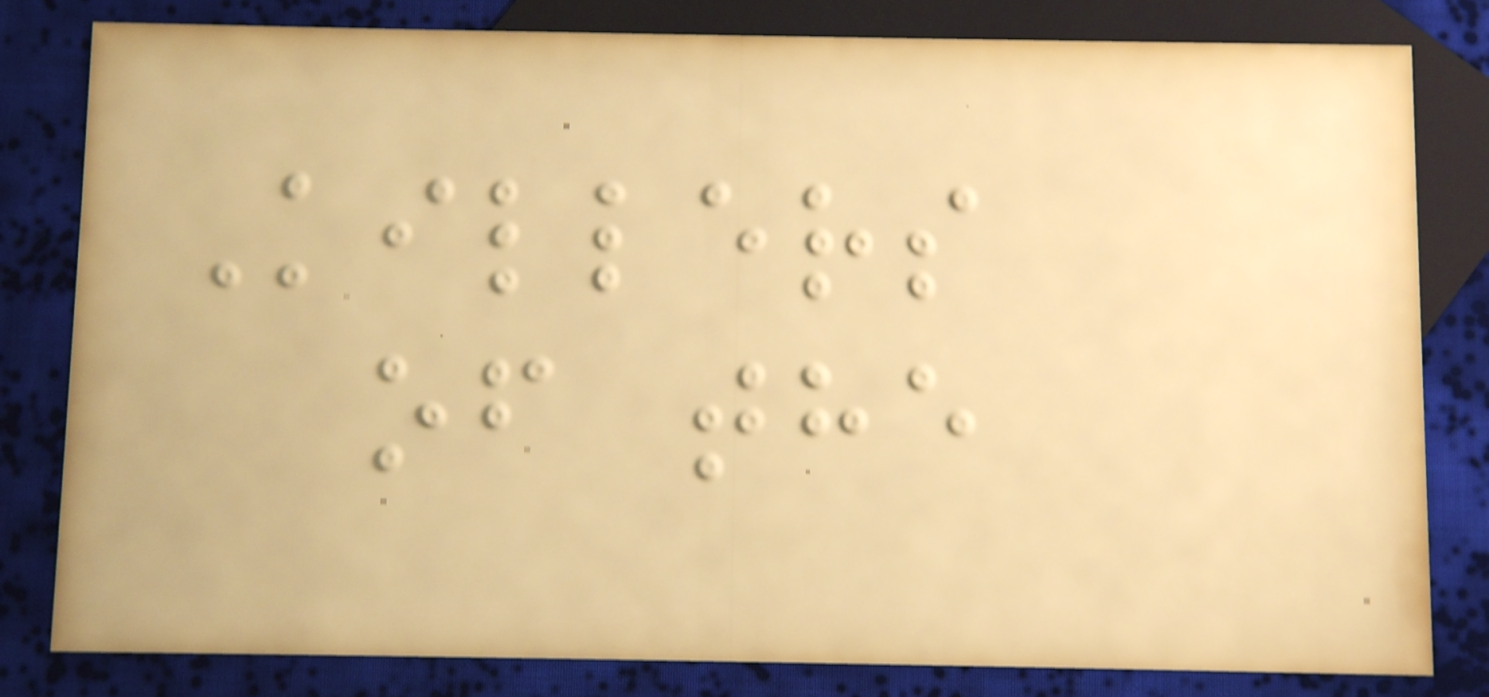Killers
of the
